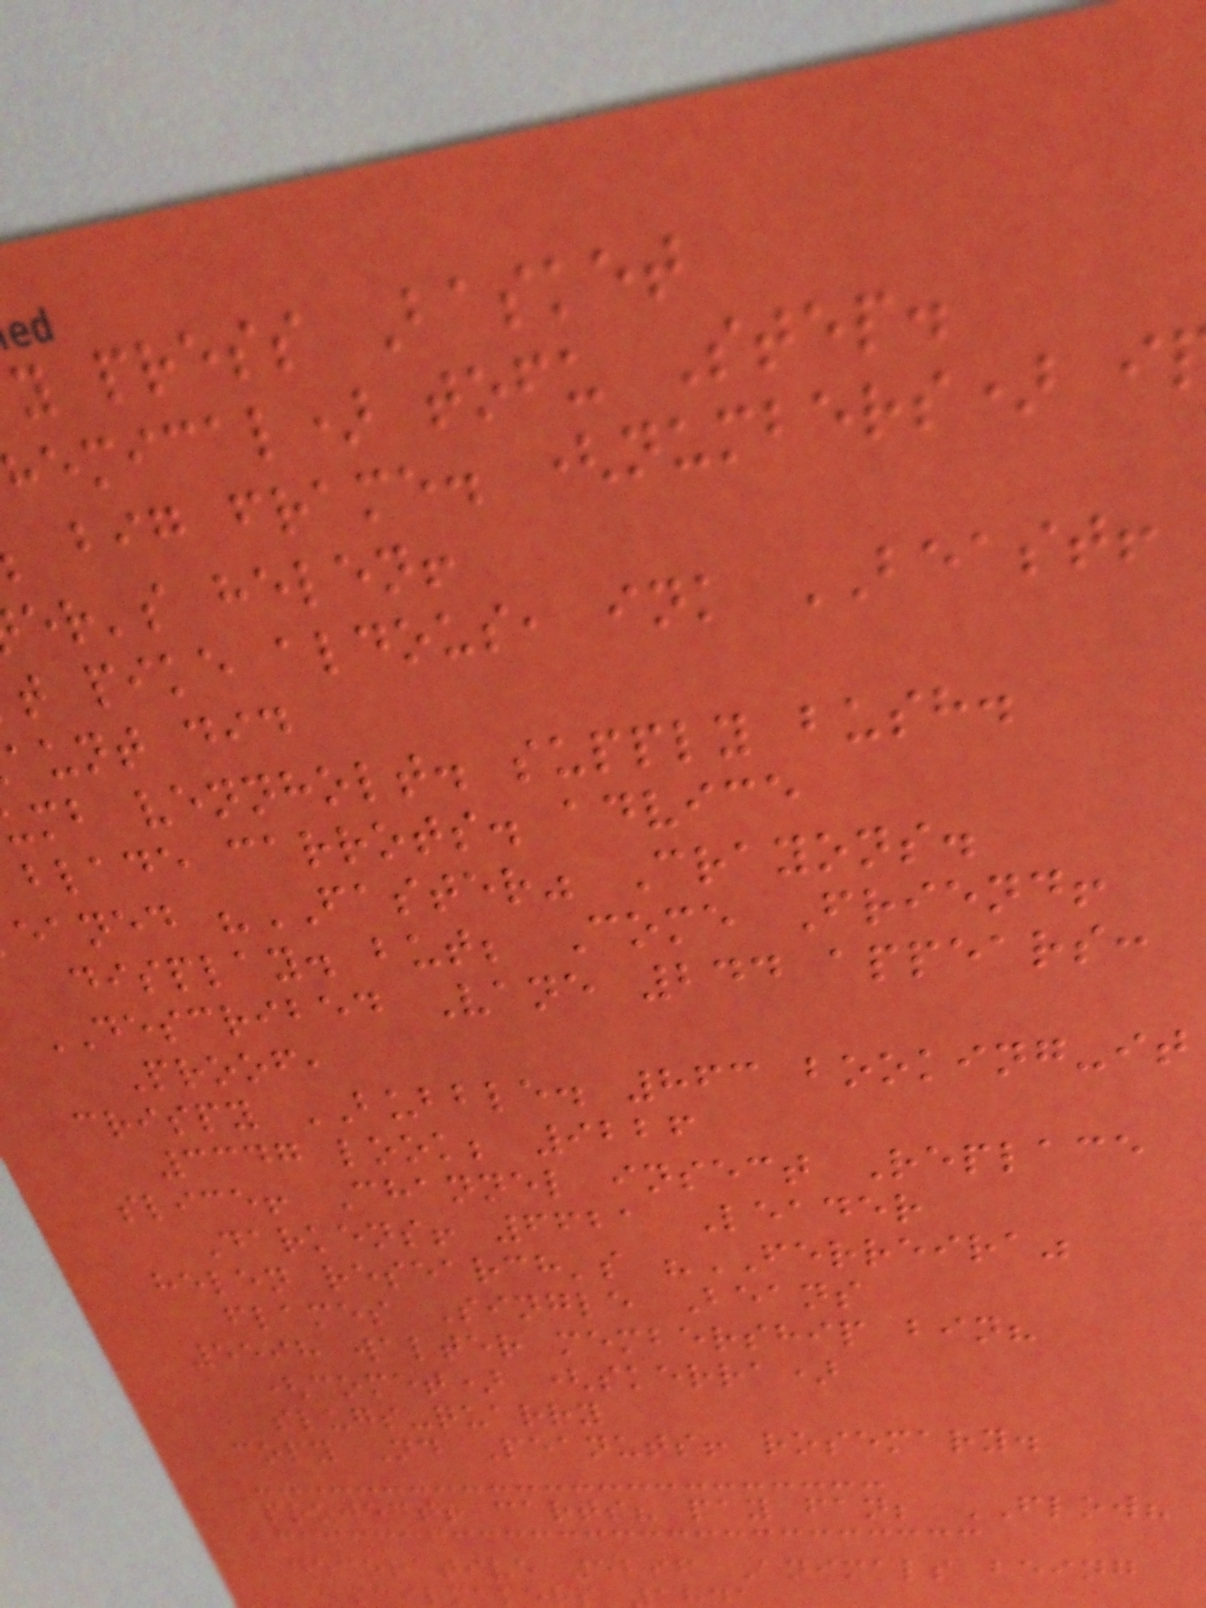y press Basket
hemical) tofu Step.
big frame. (numbers) i
er's helen!
t pike aldous, ink BEAST!
aunt did
mb vennholt. supply bush.
blade carrots. advice
eaned "FASTER" Crayons.
display. but; Come Friend!
DESCRIBED Vane 244 appears:
Proof,
crispy BUBBLE. 863 booking-it
3347 look; 9226
slice! Channel insect Replace
Darkens! 6621 Leader
helen research's "FERREIRA"
flames Single Beans
5598 walter membership bin?
(comet) (skerra)
slugs-quarry
copy Nd Peanuts! rosemary.
project! carts? pay fan; FLOW?
decorative 5296 Animals being
sailmak
